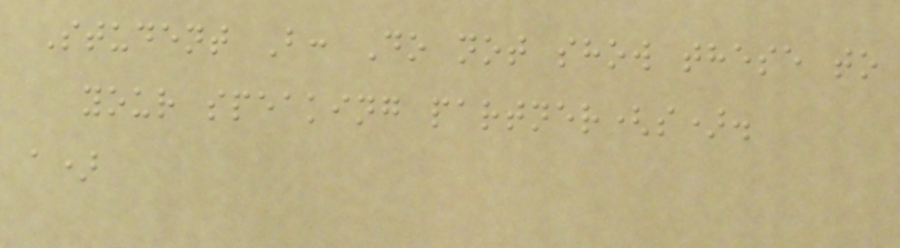Student B: Do not show these to
your speaking partner(s).
a)
